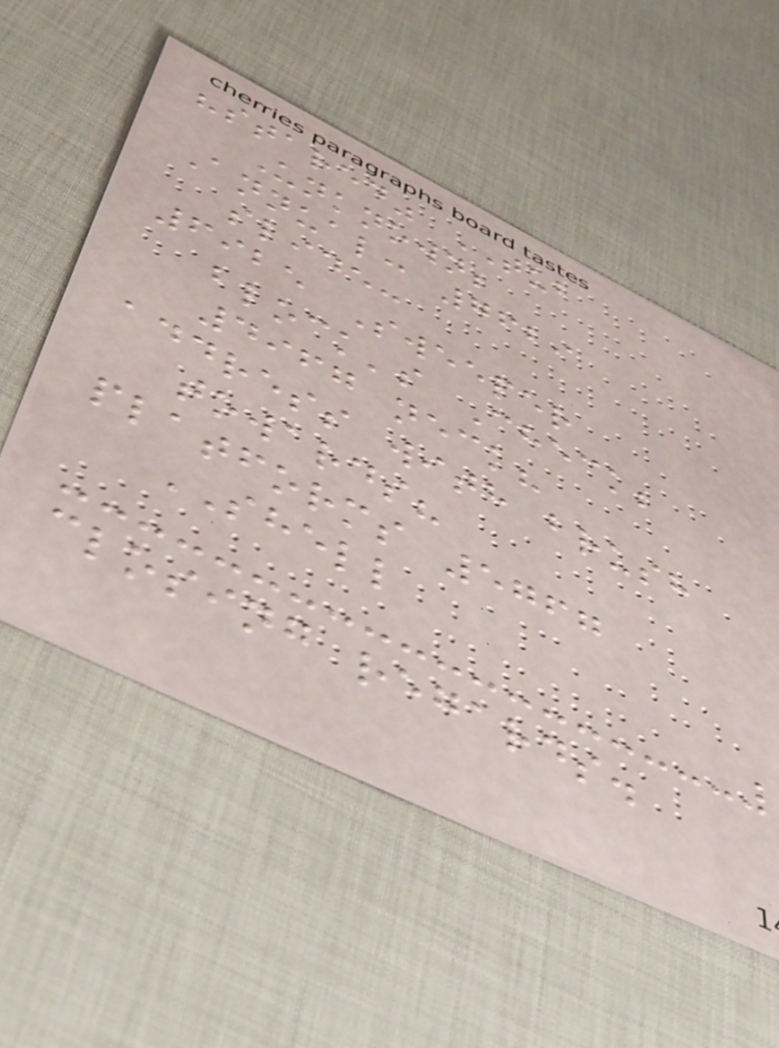"stared" TUB
Unknown;
Annual: 7629
slide:
6925 Sweeper
block's Check;
4967 neck?
address with brush
towards?
platforms 5767
SHELL
closing regards.
